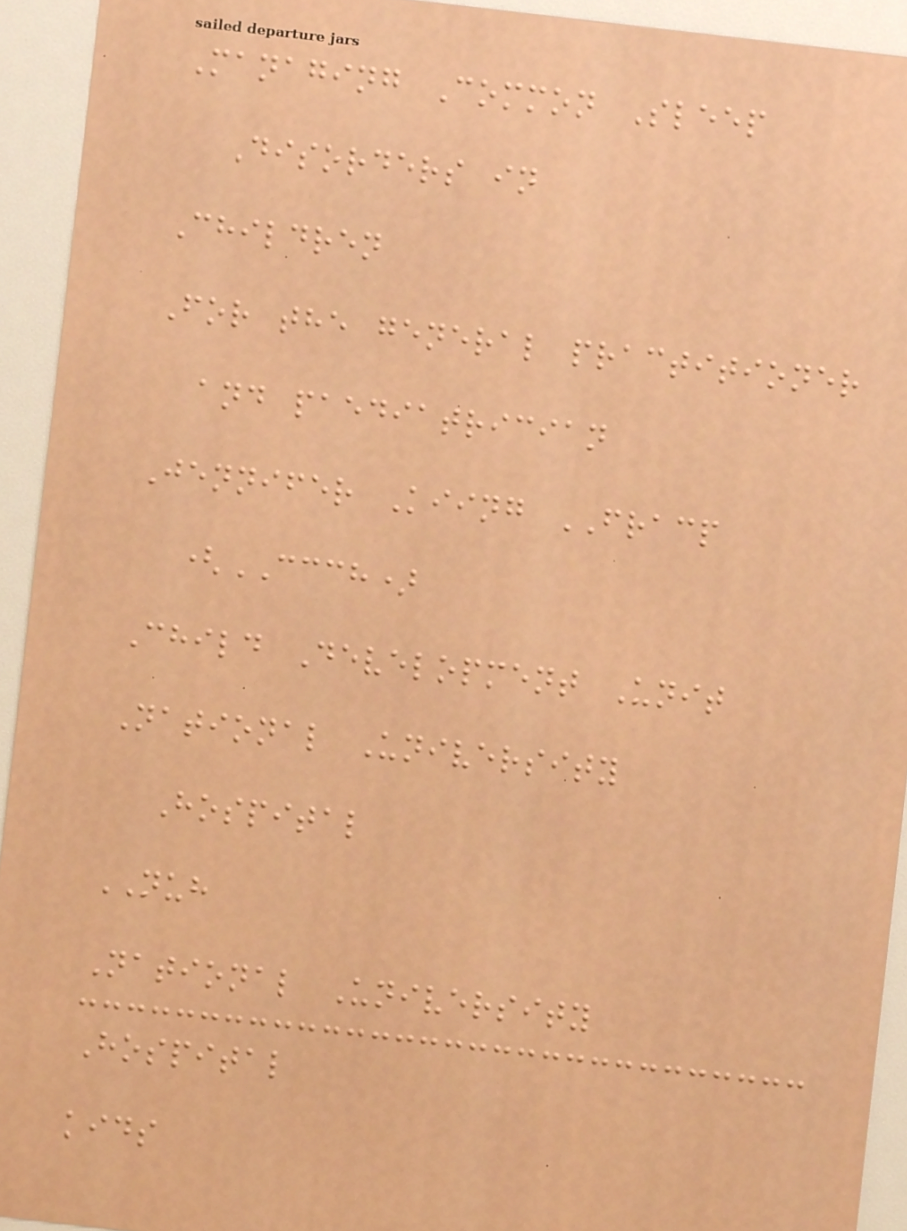Managing Common Sleep
Disorders in
Children
For the general practitioner
and paediatrician
Jennifer Kiing FRACP
(CCCH)
Child Development Unit
National University
Hospital
NUH
National University
Hospital
kids
